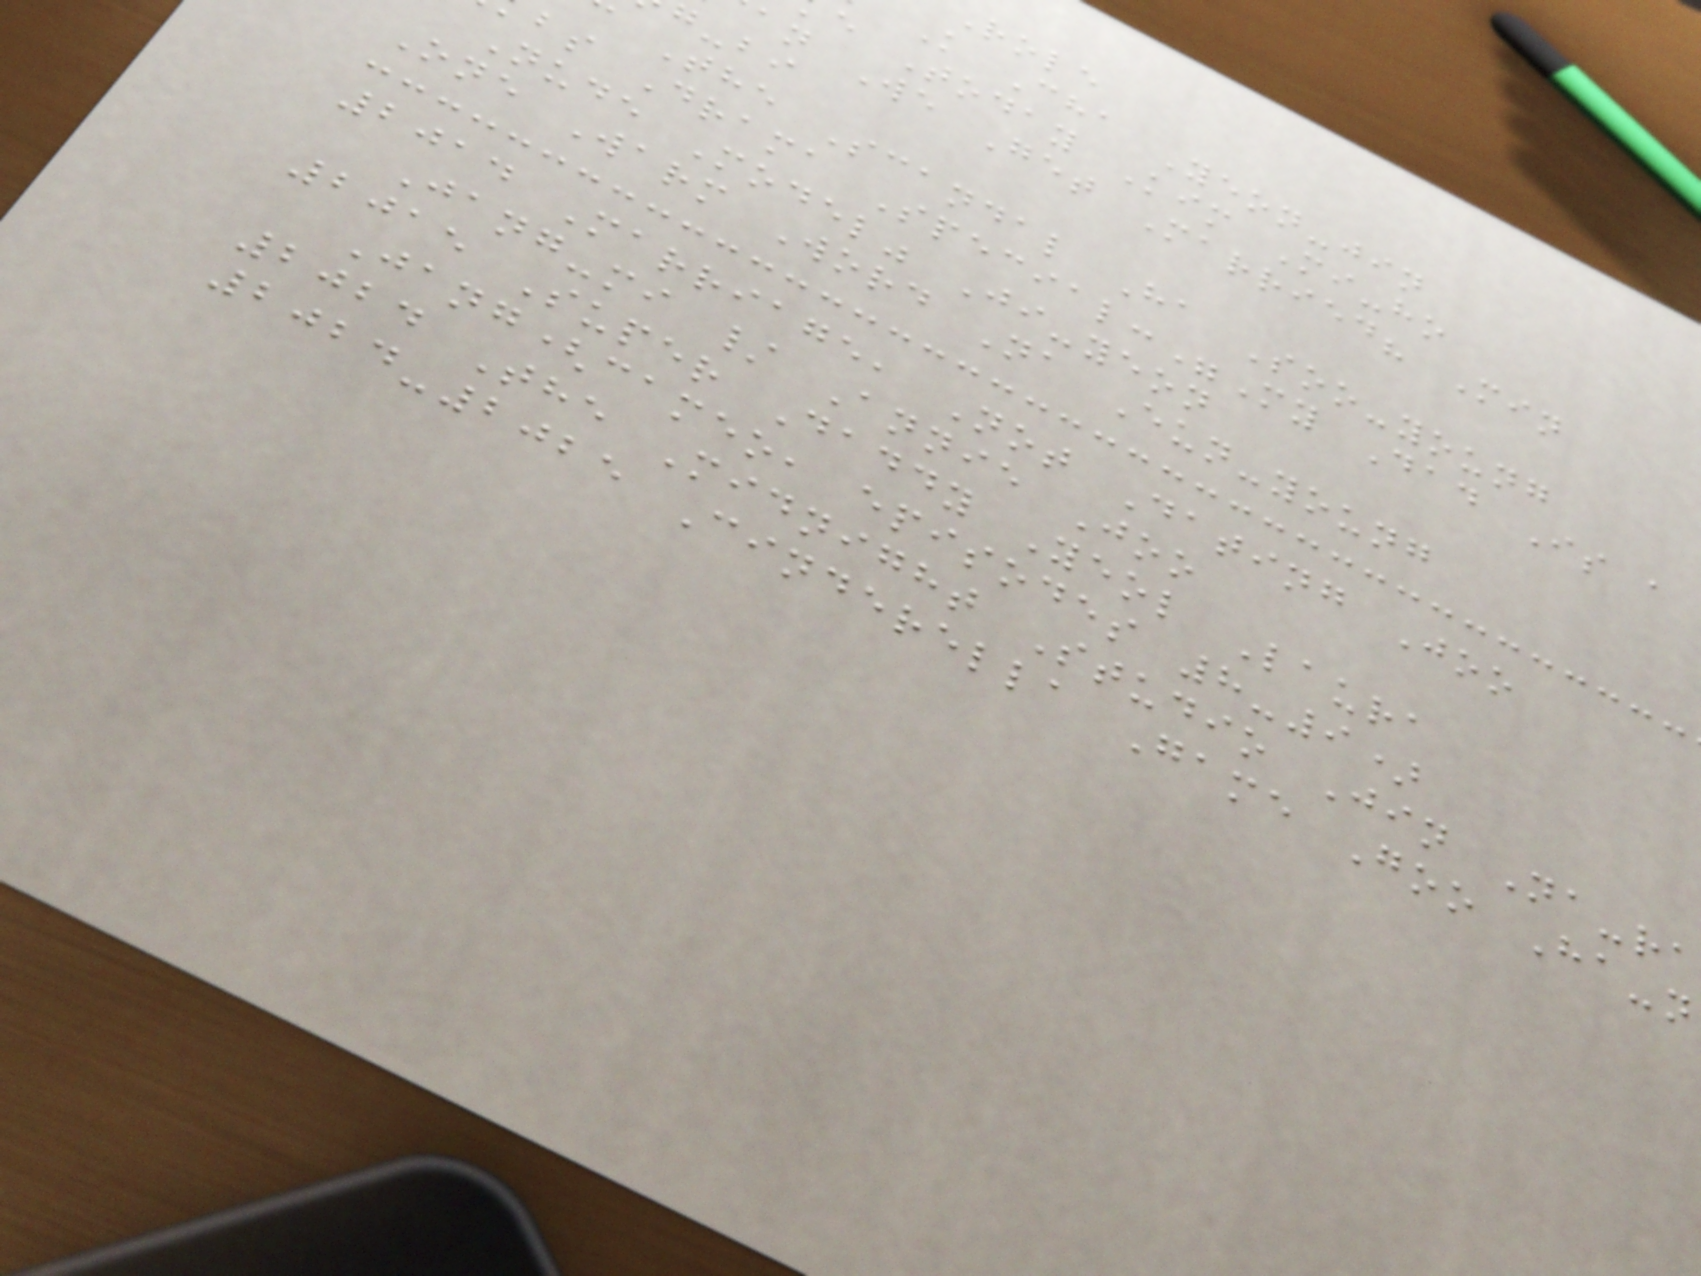Role
K Cha Yeon-jin
e Today Kim Mi-ho
an We Get Married? Min
g-bi
The Scandal Ha Soo-young
bs Drama Special:"My Dad Is a
Nude Model" Ji-yeon
One Warm Word Na Eun-young
2014 Marriage, Not Dating Joo
Jang-mi / Annie Joo
2015 Super Daddy Yeol Laura
Jang(cameo, episodes 8-9)
2024 The Midnight Studio Jin Na-ra
2024-2025 Cinderella Game Goo Ha-n
